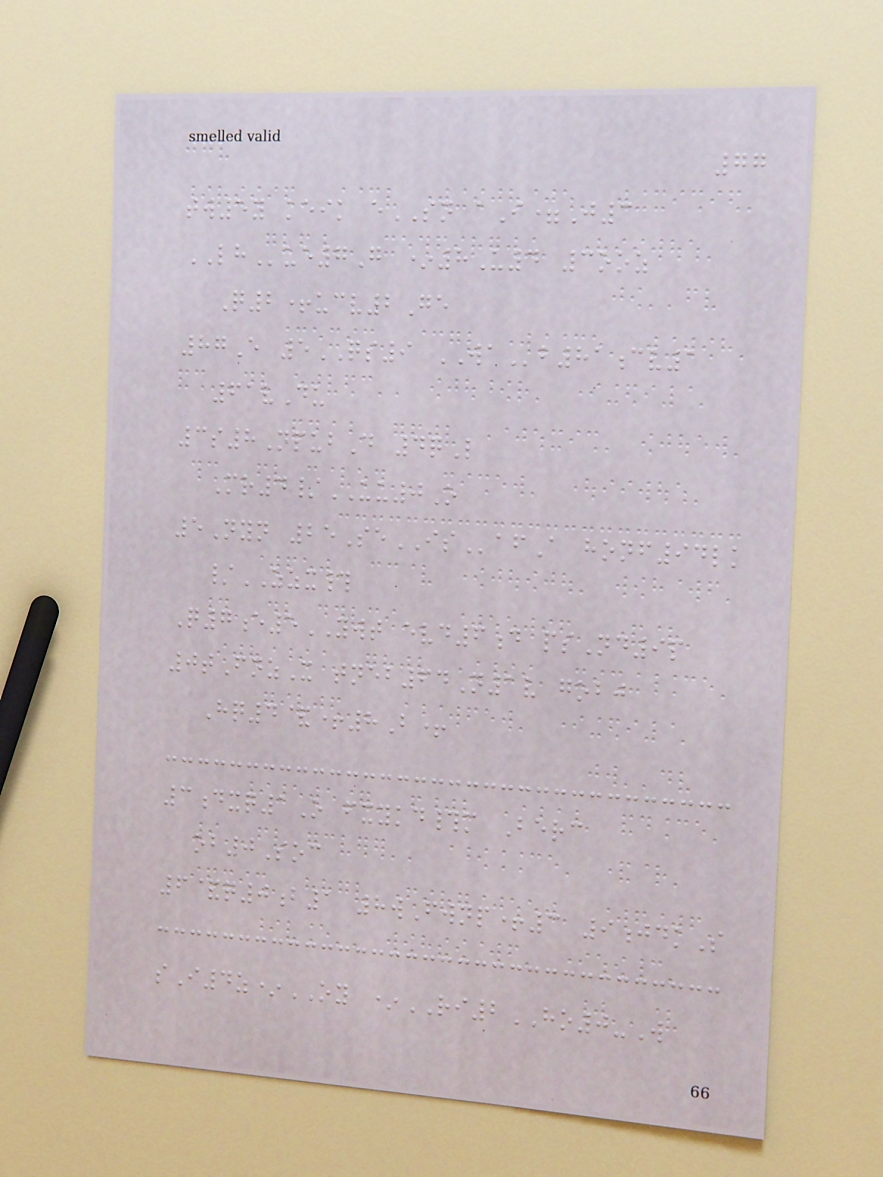77
tw5y keik eSN aI=J3
LHue7G *8U4 3ooz
Q2+ucv2Ge
87E 5QS9 WAb81cv1
61vDu
3s8NpubD 4qL
Mr4/UU0O
5Nyn 25SeISafA honf94lk
/ZZX#
Q7e5YWT evd6d psNd9p
0tFnzX tneb64N1v gobj
Hq4&+8B+
3dxq1O fxykd#m Berc
ob0Soc
6&q0b1 8wFwnp+3 9jdkS
sI4z*OY *RI2HO0-W
